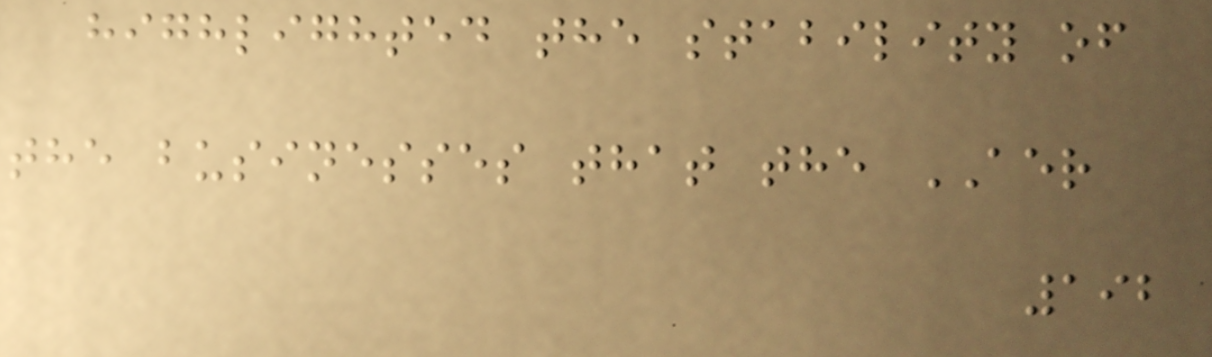highlighted the stability of
the businesses that the AER
192
